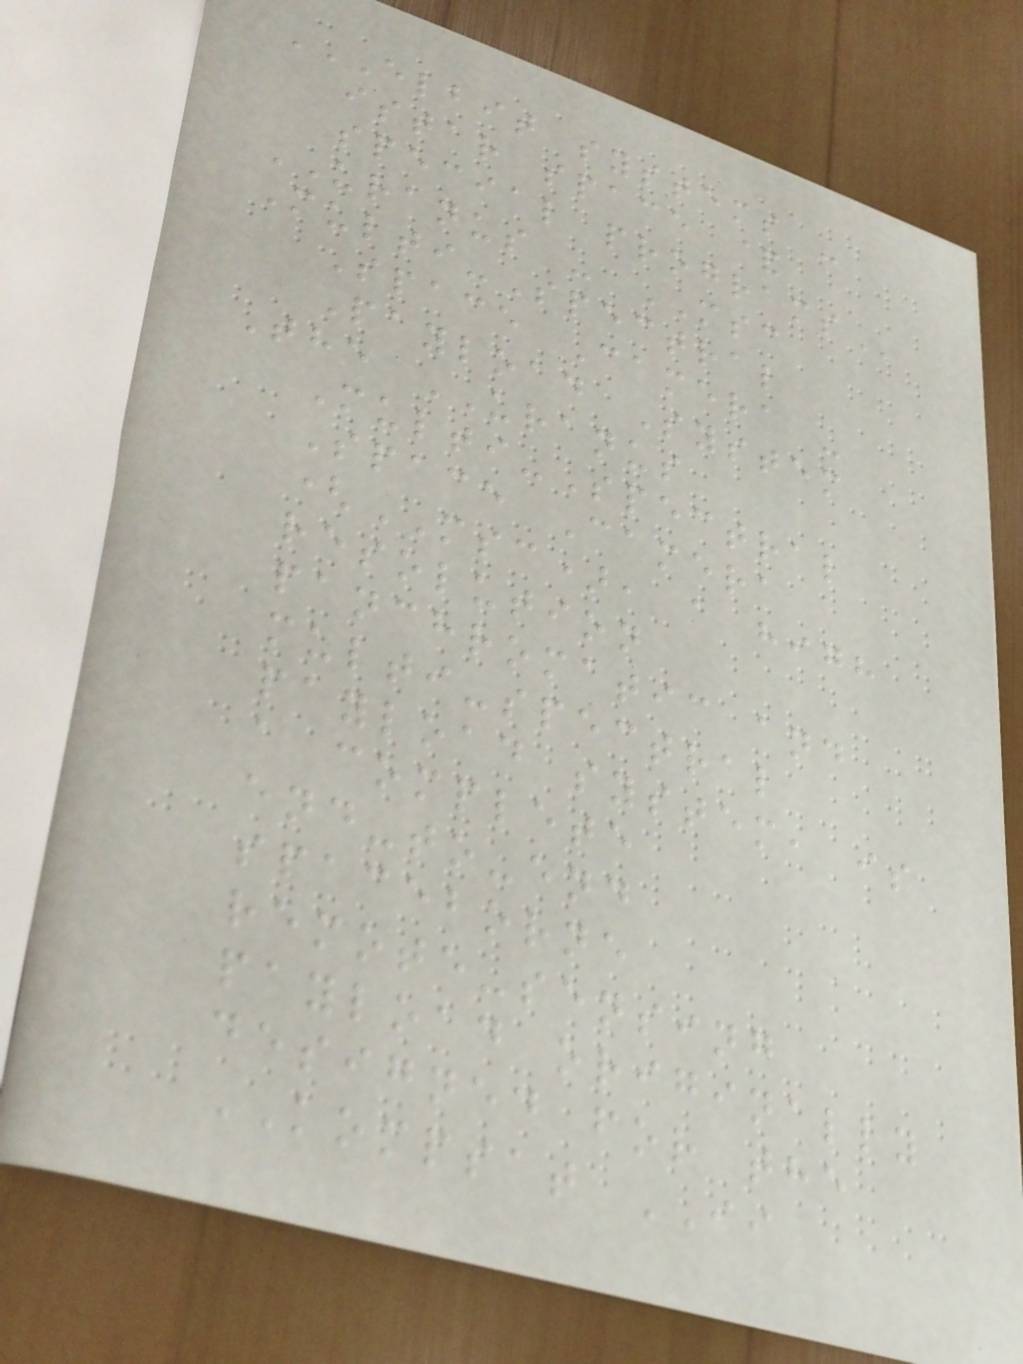ELBIT SYSTEMS -
ISTAR SPACE &
SPECIAL PROGRAMS
URANUS - MSC
Multi-Spectral
Space Camera -
Payload System
The URANUS
Multi-Spectral
Space Camera
(MSC), a high
resolution
panchromatic and
multi-spectral
payload system, is
a complete
end-to-end
spaceborne
remote-sensing
payload originally
designed for the
KOMPSAT II
